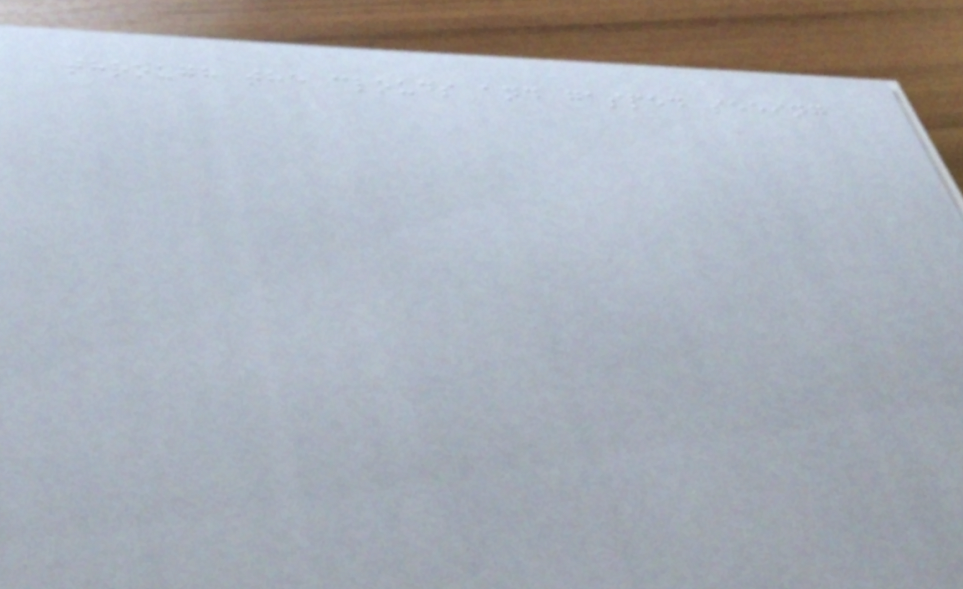through the clouds and gasped seeing
